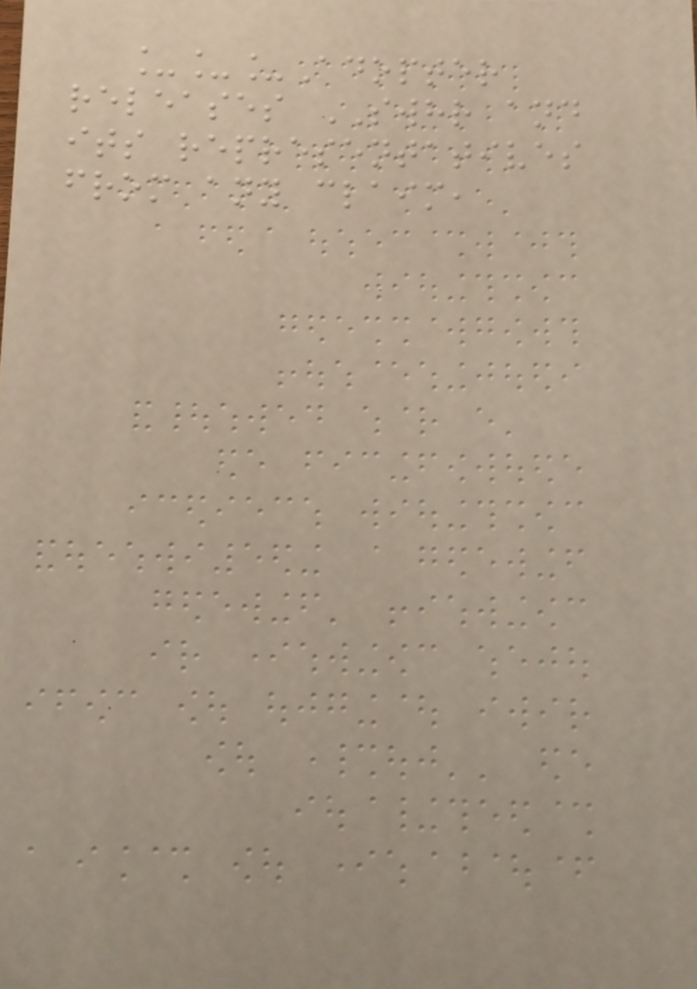___Adopter
releases SWHR and
its representatives
from any claim,
